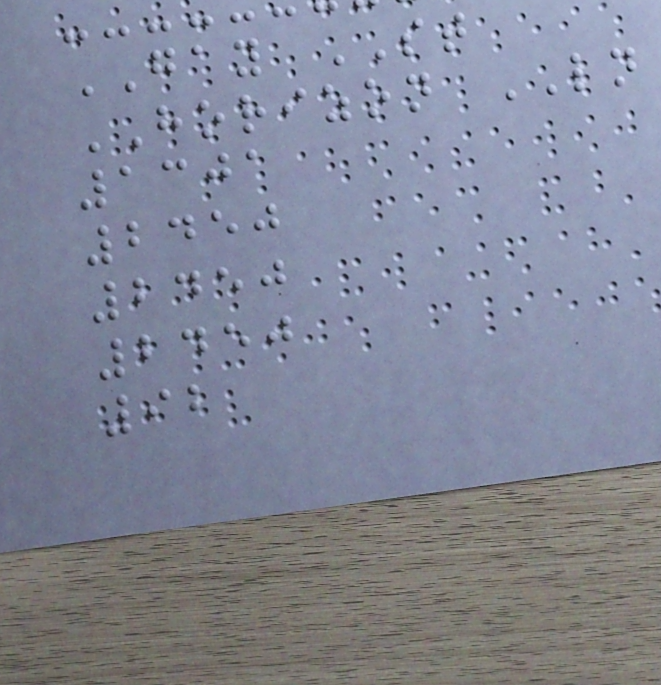GAY ST
HORIZON LN
1301
2450
2450
2450
92
